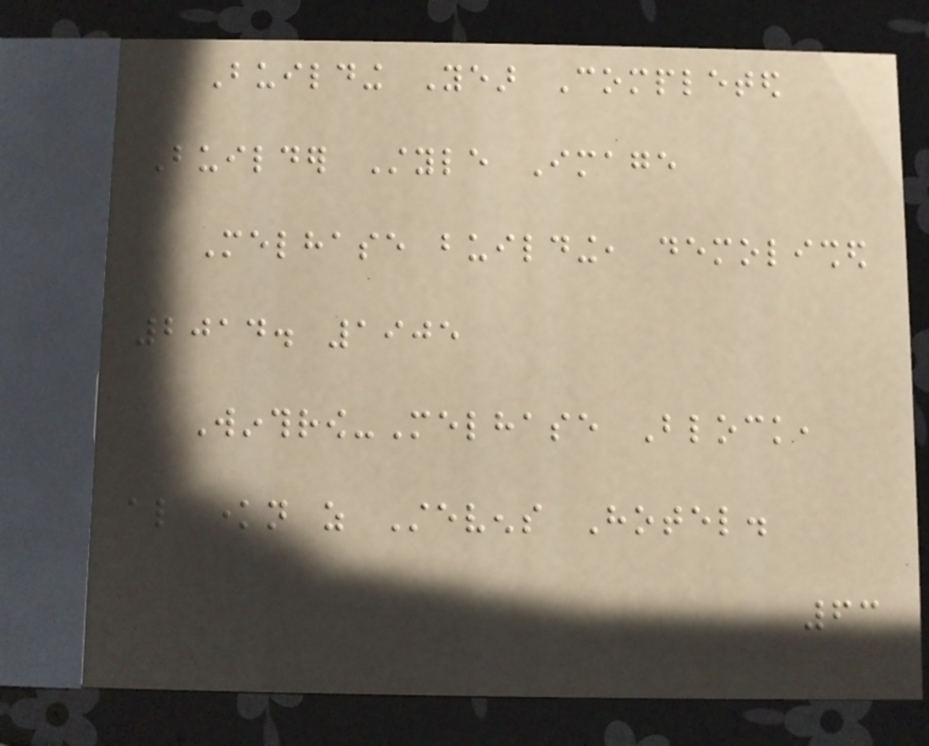Building Year Completed
Builder Style Image
Melhase building, demolished
2014. 1905
Winthrow-Melhase Block,
also known as Stevens Hotel.
63
